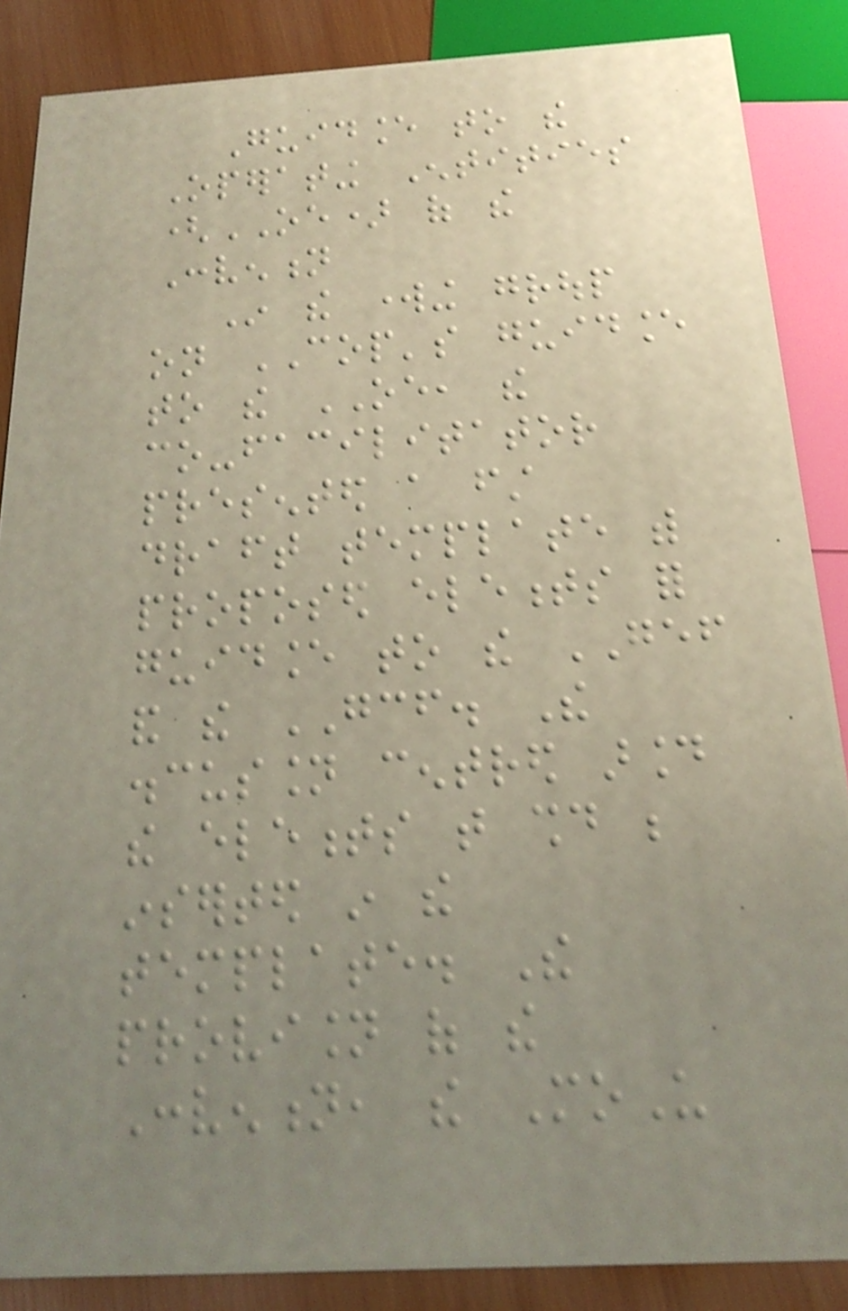Guidance to the
Operating Entities
(OE) of the
Convention
In the working group
on COP's guidance
to the OE, the
co-facilitator
presented a first
draft template with
proposed elements for
guidance to the GEF
and the GCF. The
discussion centred around
the elements that should be
inserted in the
template. The
provision of the
Convention, the MoU
